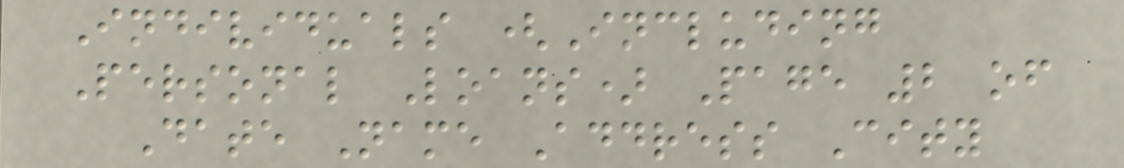Individuals (Including
Personal Loans) Page 2 of
Date Name Address City
